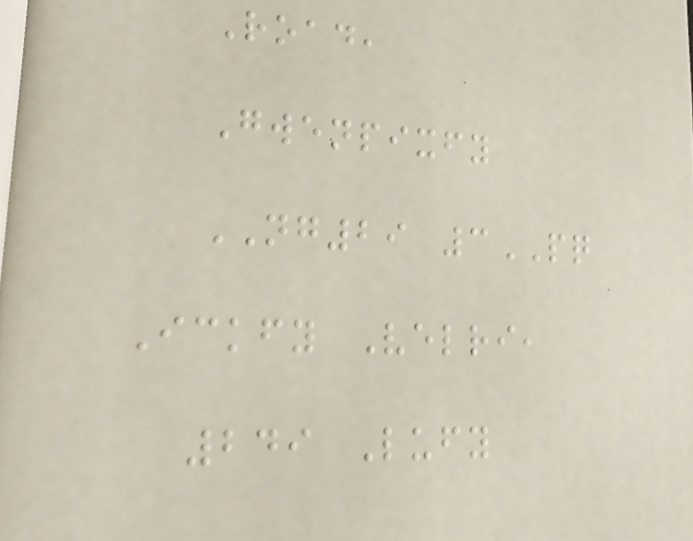Road,
Gwenpixfy
NG29 3PQ
Ickfy Velri,
249 Lufy
